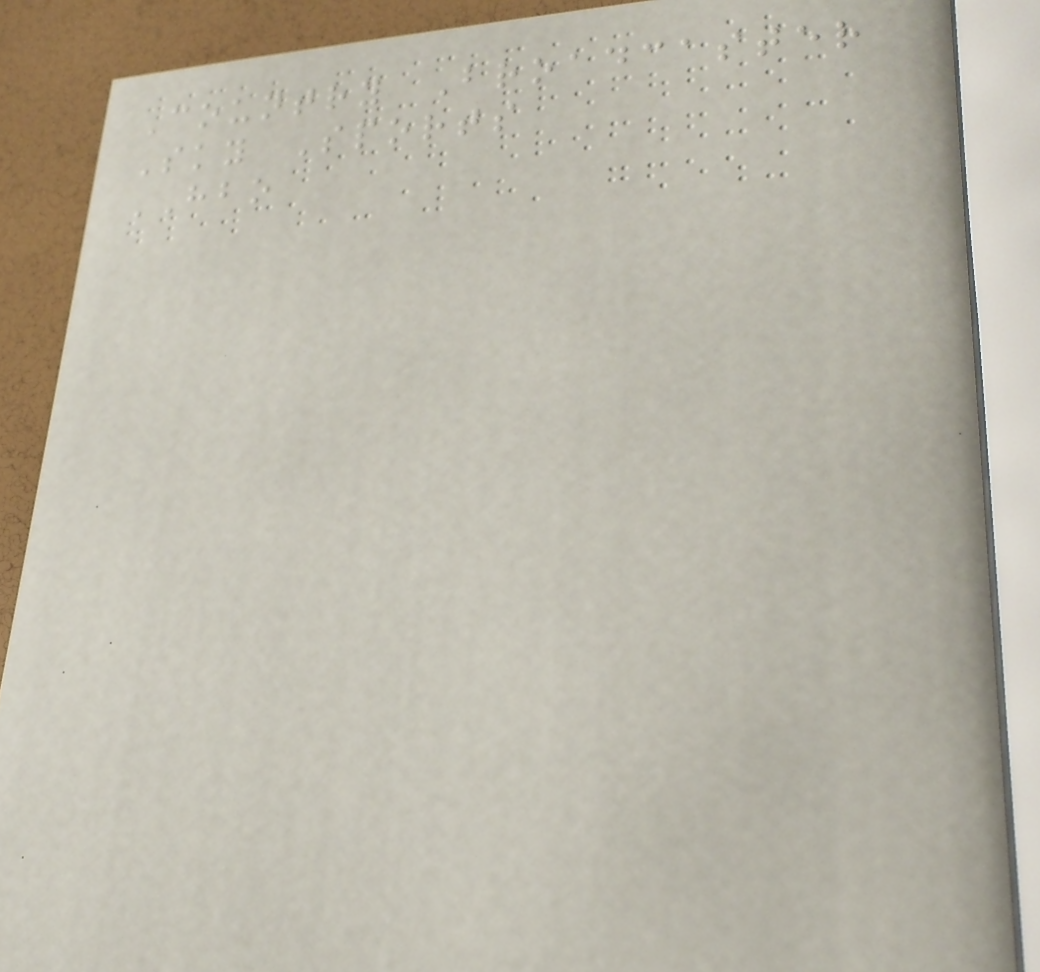Country Broadcaster
Sky Sports
HBO
